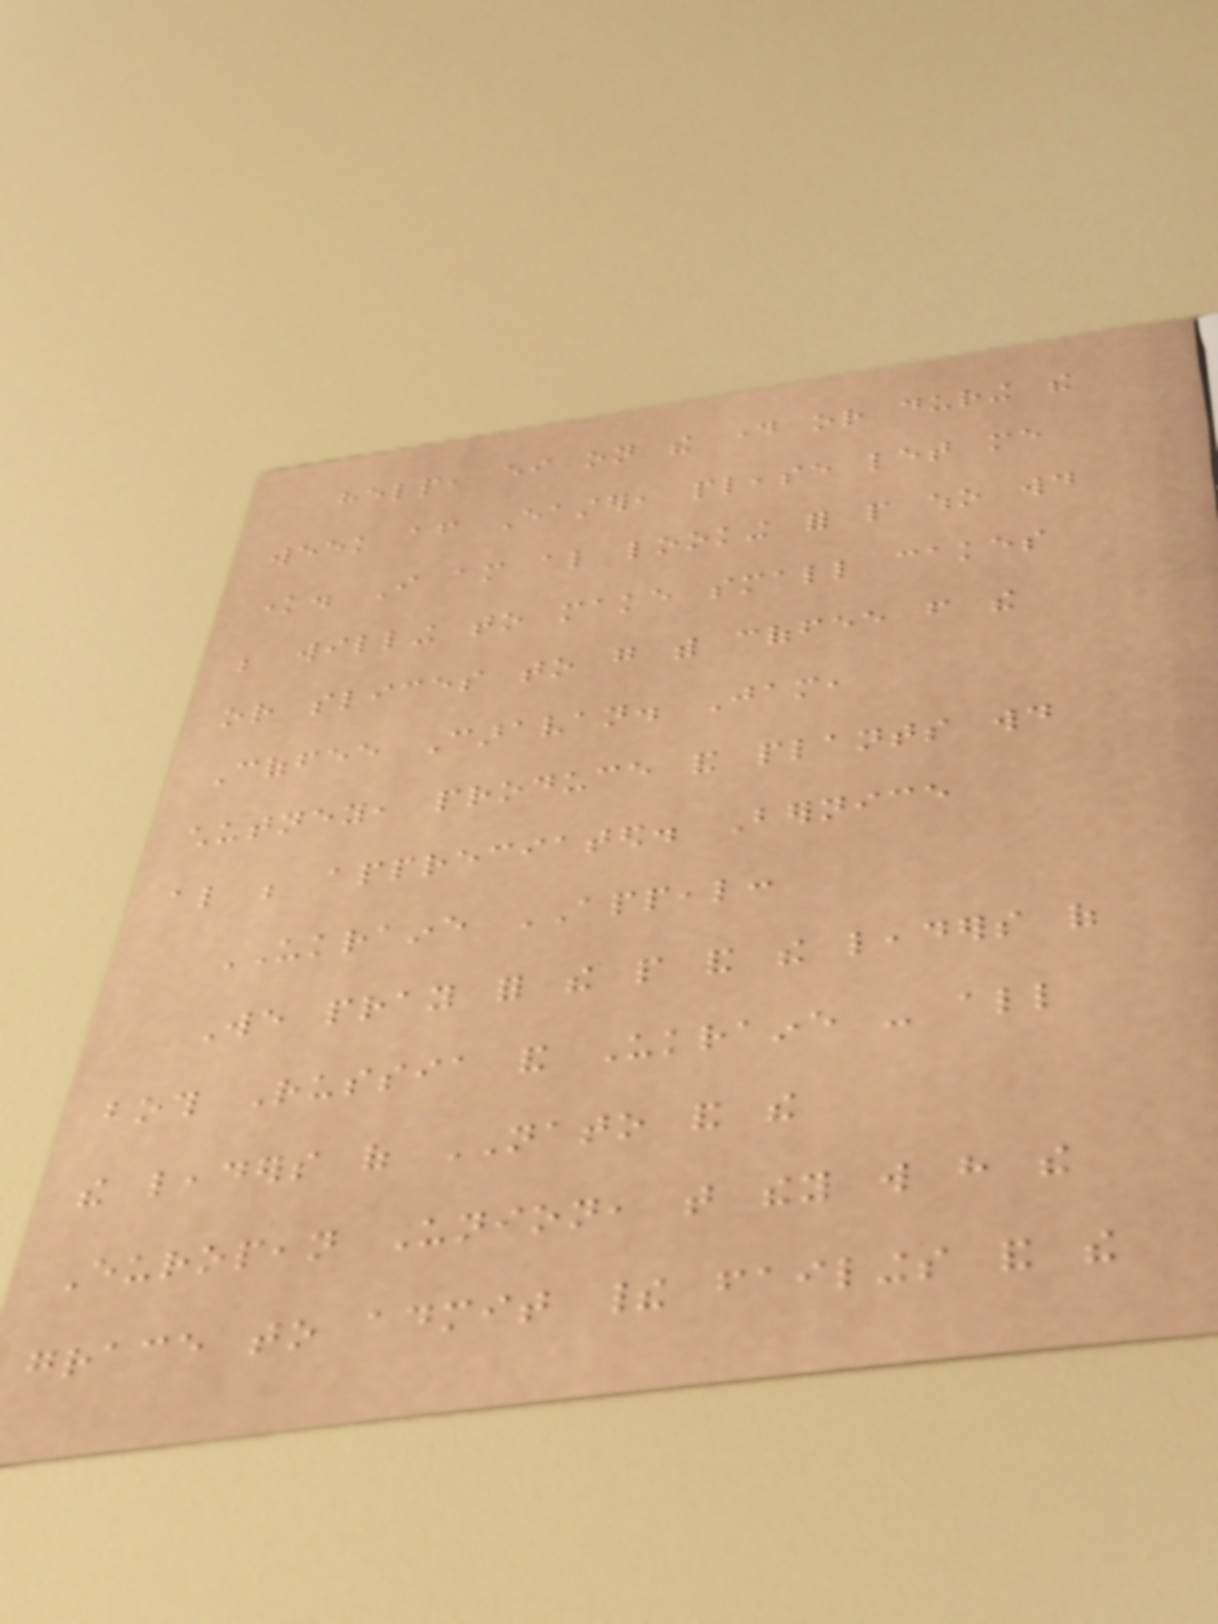help, either on the day or during the
week after Easter, please let me
know. I am also looking for people who would
be willing to make small cakes
or slices to go with coffee from the
Coffee Caravan. Jam,
chutney, produce and plants would
also be appreciated. Bernice
UKRAINE APPEAL:
We pray for the people and the leaders of
both Russia and Ukraine - all
the leaders of NATO and the
European Union, that they will have the
grace to admit their failings and the
